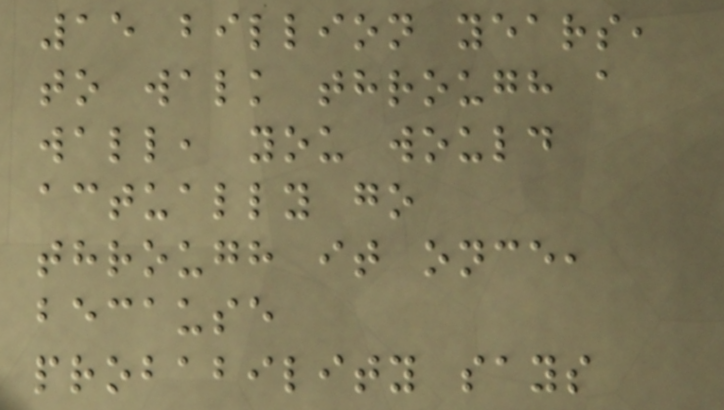15 billion years,
to walk through a
wall, you would
actually go
through it once,
because
probability says
